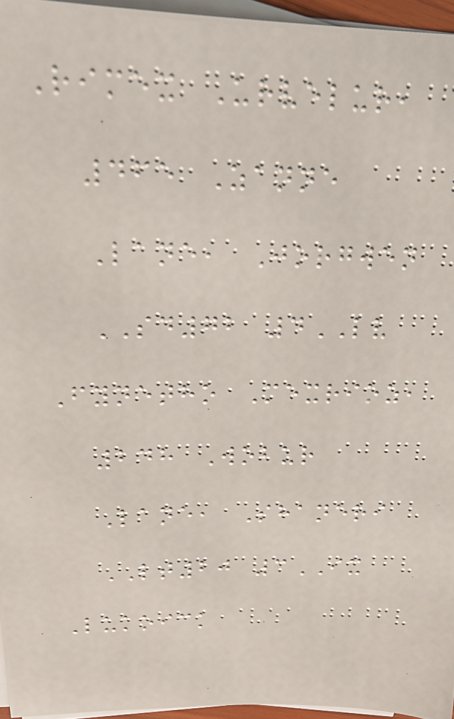Rimex Urvelur,
465 Zanne
Lane, Jorgwen
SD72 4LV
Fynetho Mexrioz,
248 Wobur
Lane, Shaneri
LT20 3IX
Lukoick
